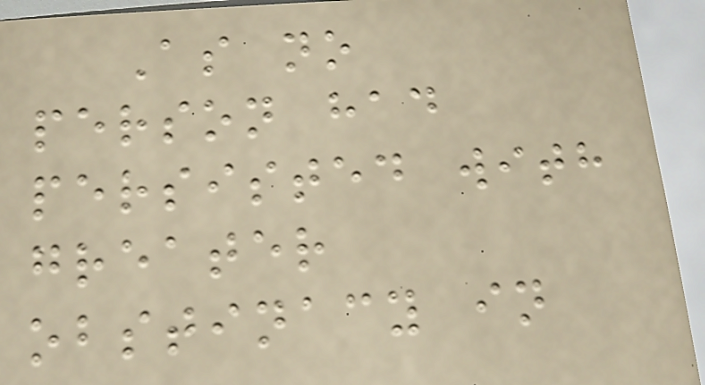As no
person had
persisted with
greater
obstinacy in
